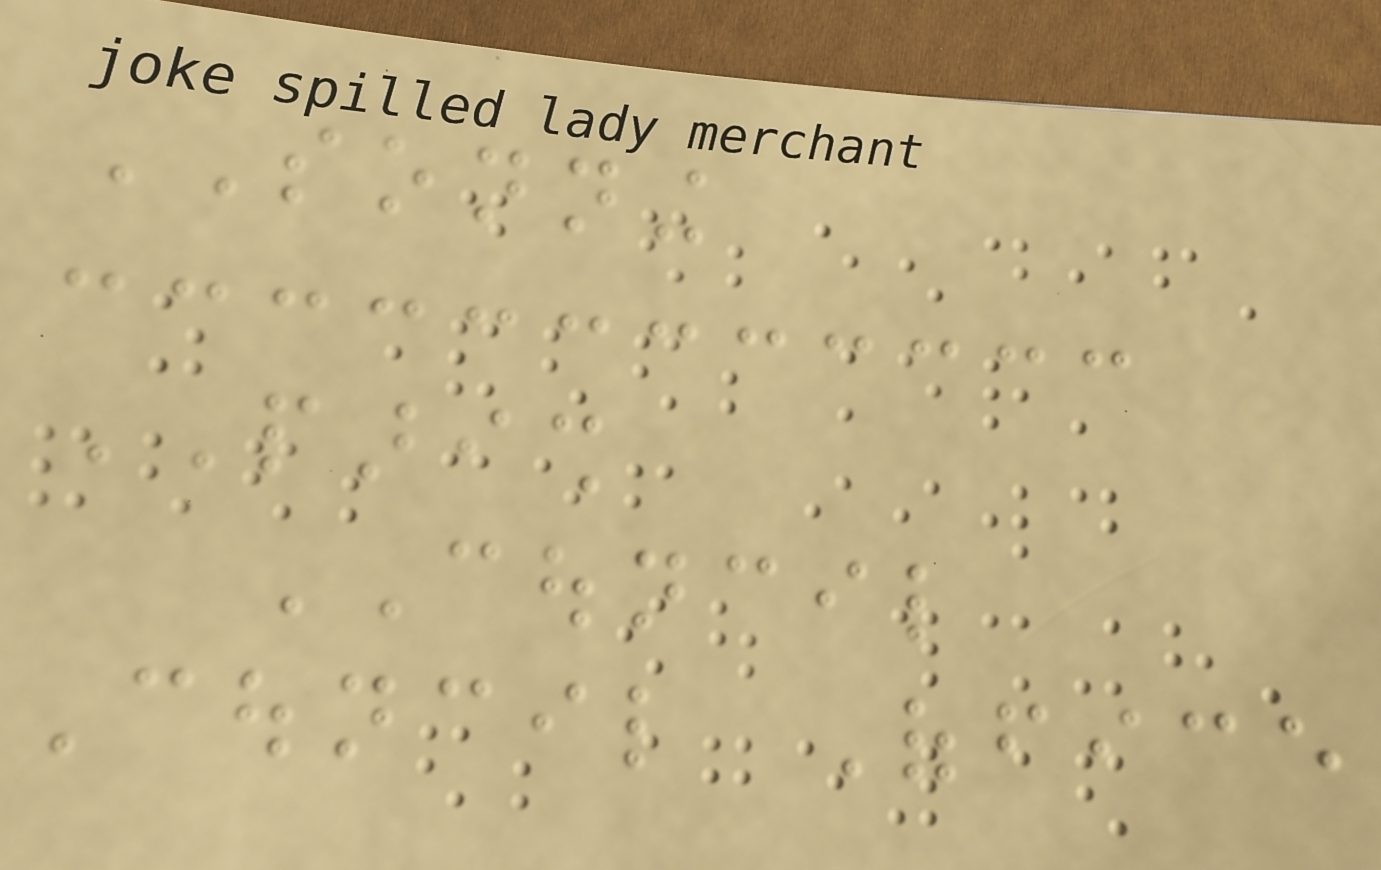SONNING
PARISH
COUNCIL
Council Office
